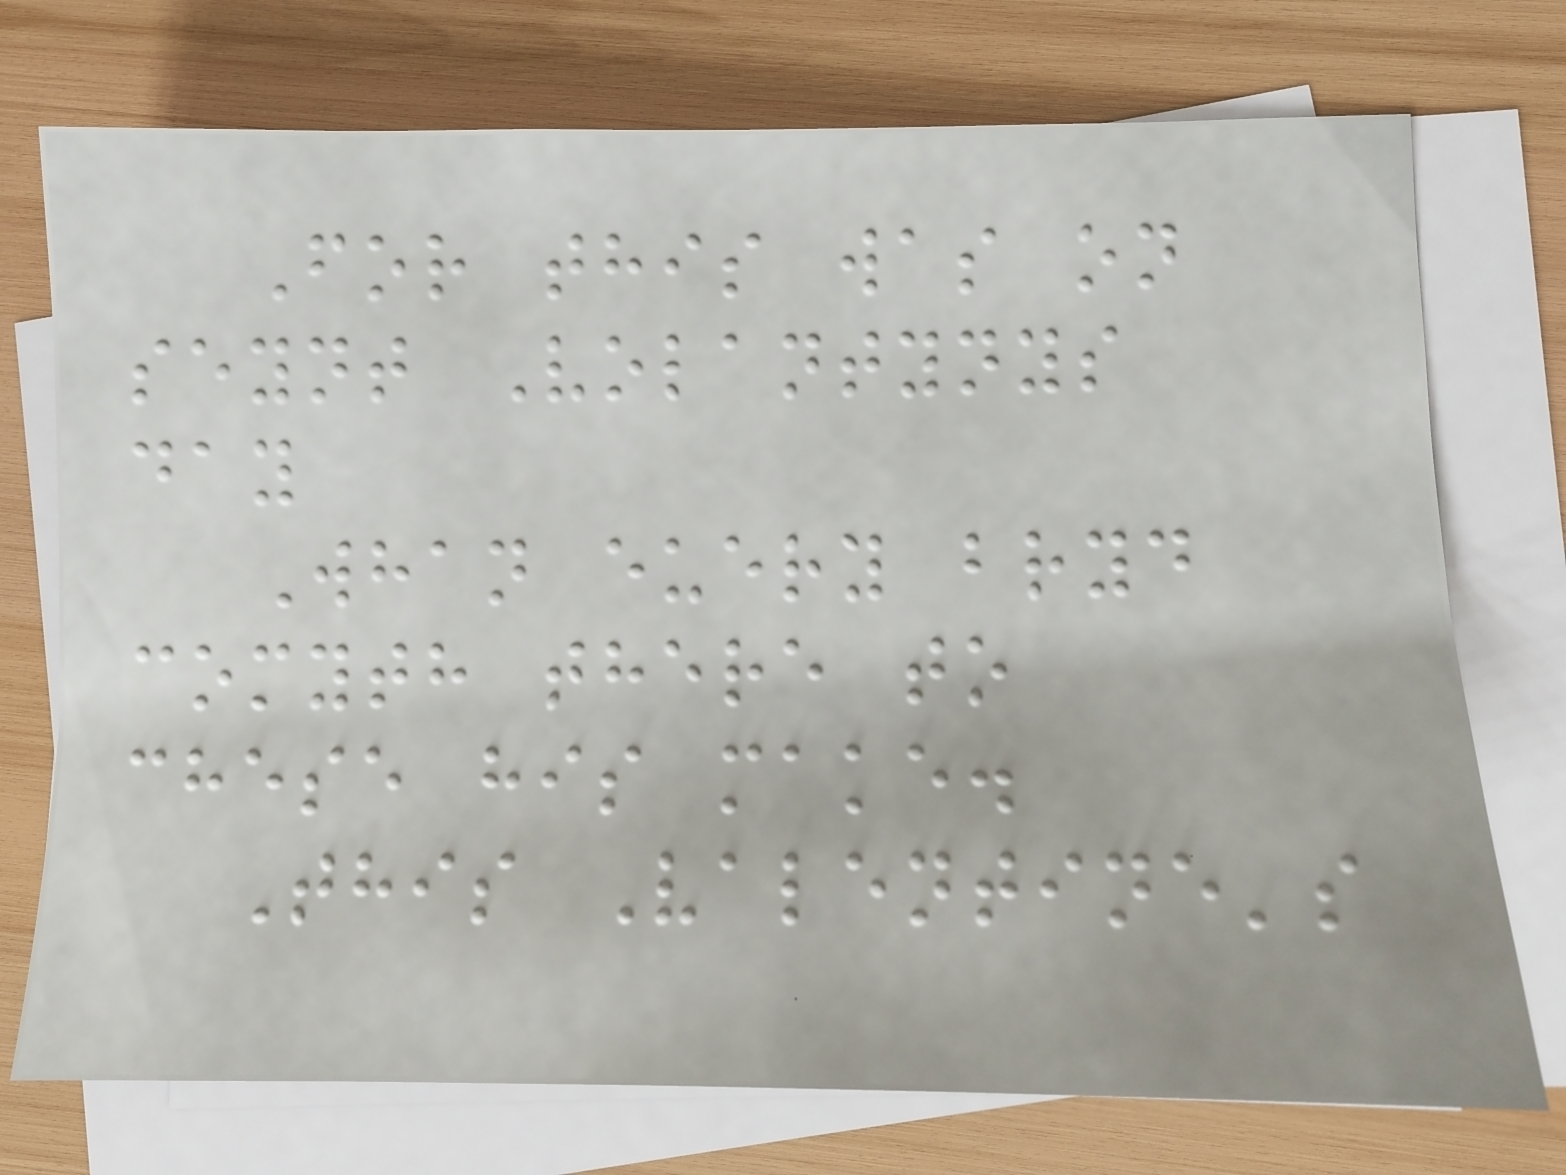For this was on
seynt Volantynys
day
Whan euery bryd
comyth there to
chese his make.
This Valentine's
